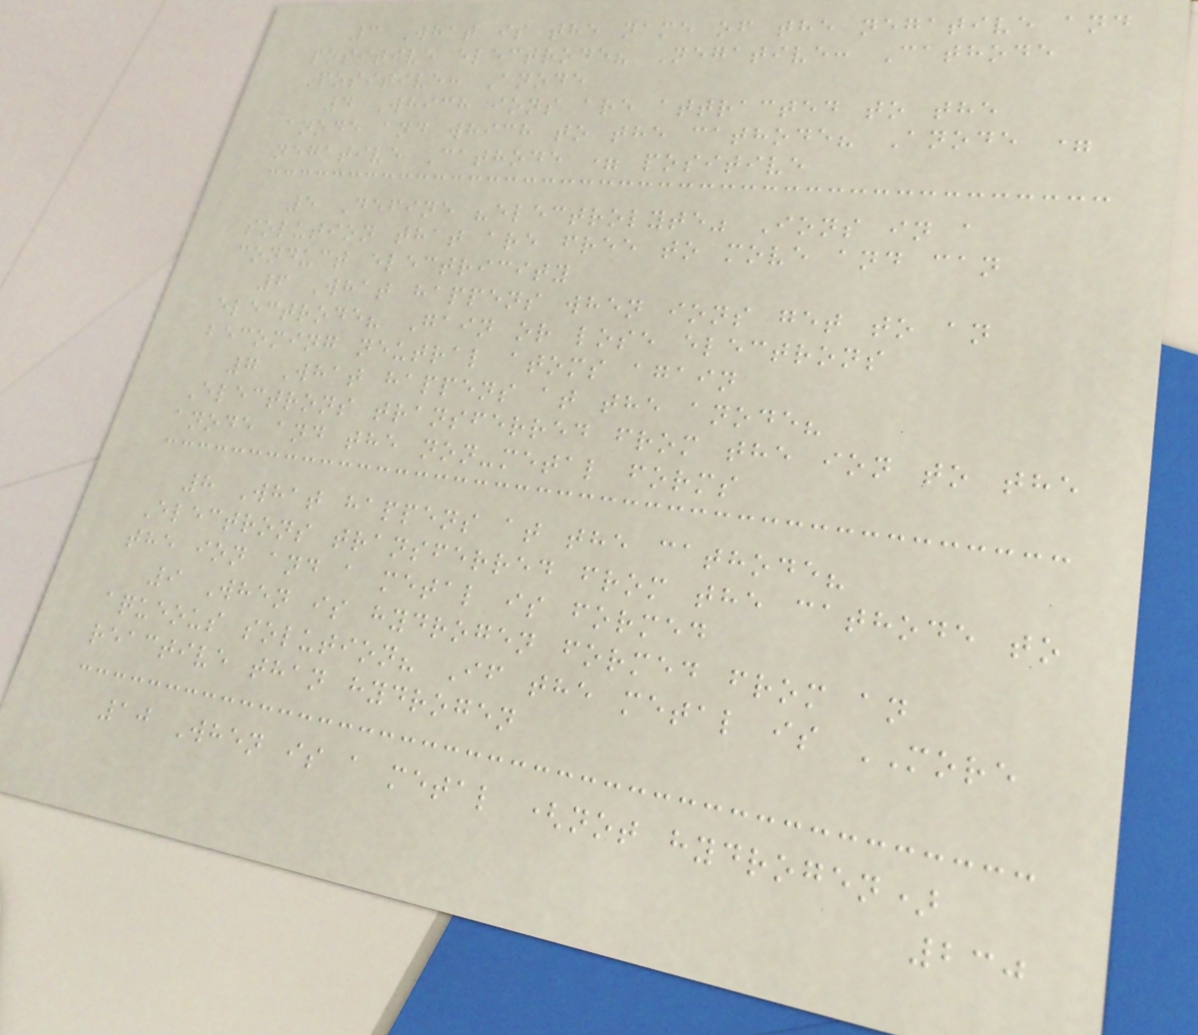3 What is the name of the negative and
positive electrode? Negative: Cathode
Positive: Anode
4 Which ions are attracted to the
anode and which to the cathode? Anode =
negative Cathode = positive
5 Define "electrolyte" Ions in a
solution that are free to move and can
conduct electricity
6 What happens when ions get to an
electrode? Gain or lose electrons
becoming neutral atoms again
7 What happens at the anode?
Electrons transferred from the ion to the
anode and the non-metal forms
8 What happens at the cathode?
Electrons transferred from the cathode to
the ion and a metal is formed
9 When is hydrogen formed from an
aqueous solution? If the metal is MORE
reactive than hydrogen
10 When is a metal (not hydrogen)
230
